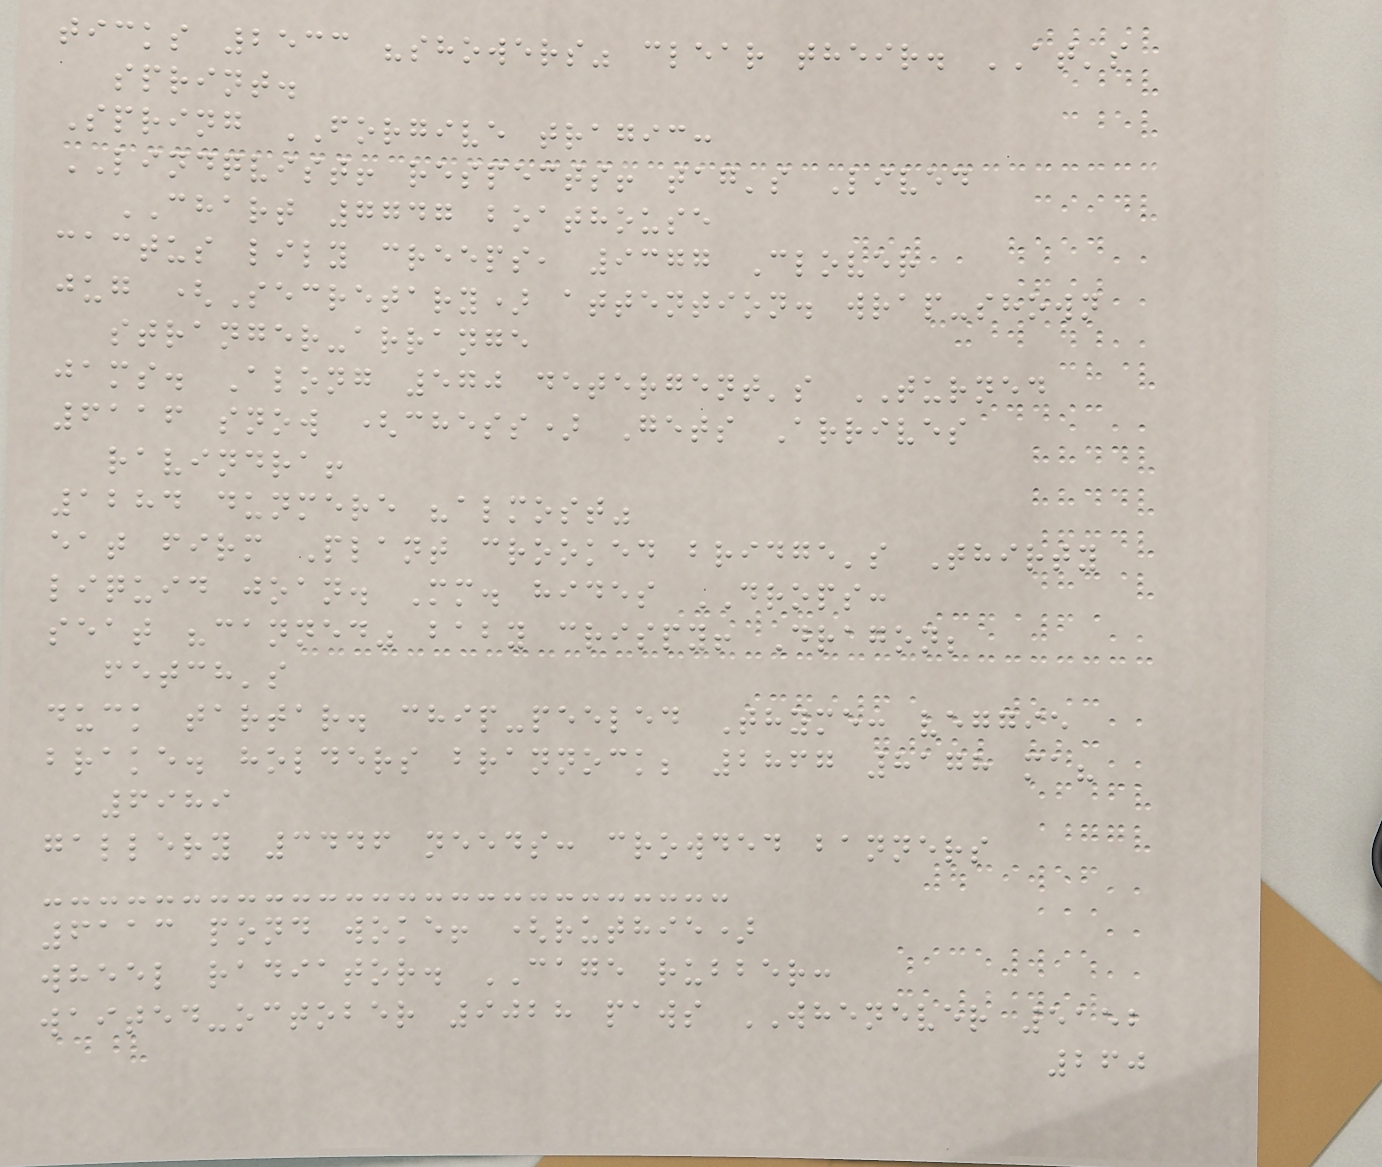ticks 2533 "showers" clear their. AT's
sprint.
Spring FORGIVE tragic:
LINDQVIST! respects! tag's Lived
CHART 7747 boathouse
cactus lily creeps, 9377 Clover
jug (Secretary) attention. wrap-shown
stranger-arrange
jams. Along 570 detergent's TURNED
6116 snow (chess) Gets Arrives
ravindra!
1284 dunmere "almost"
eat firm Plant crooked bridge's Thirty
liquid joan. Mm. hides DROPS:
seat "canned" baby crispy! Dragon;
fetch's
duck tartar. chip-peeled Thyme: veggie
brake. holders brannock; 2867 8178 ma?
6989
gallery 3446 needs: crowded banners
6113 pond woke! (ruthie)
wheel radiator. CAGE rubber:
waited-october 9028 paws WHENEVER 5152
260
